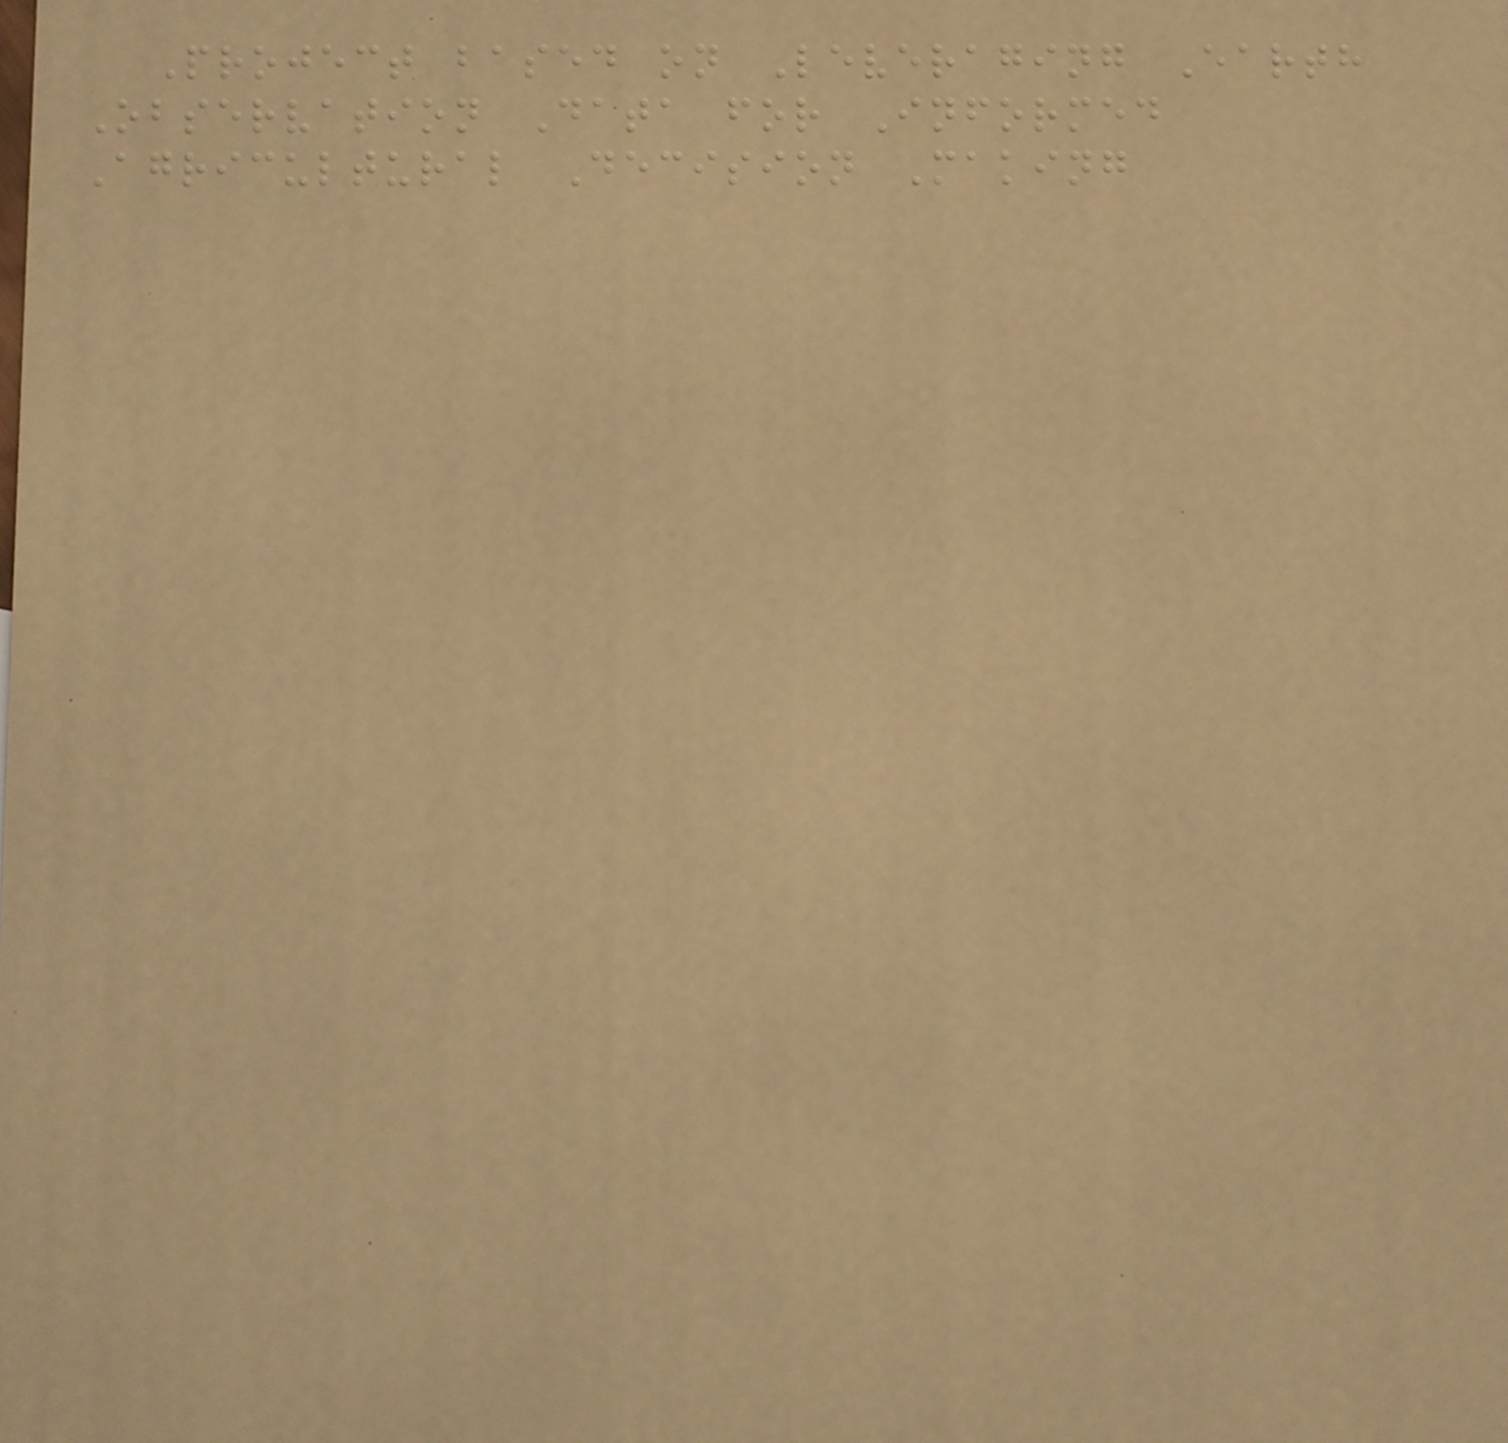Project based on Leveraging Earth
Observation Data for Informed
Agricultural Decision Making
